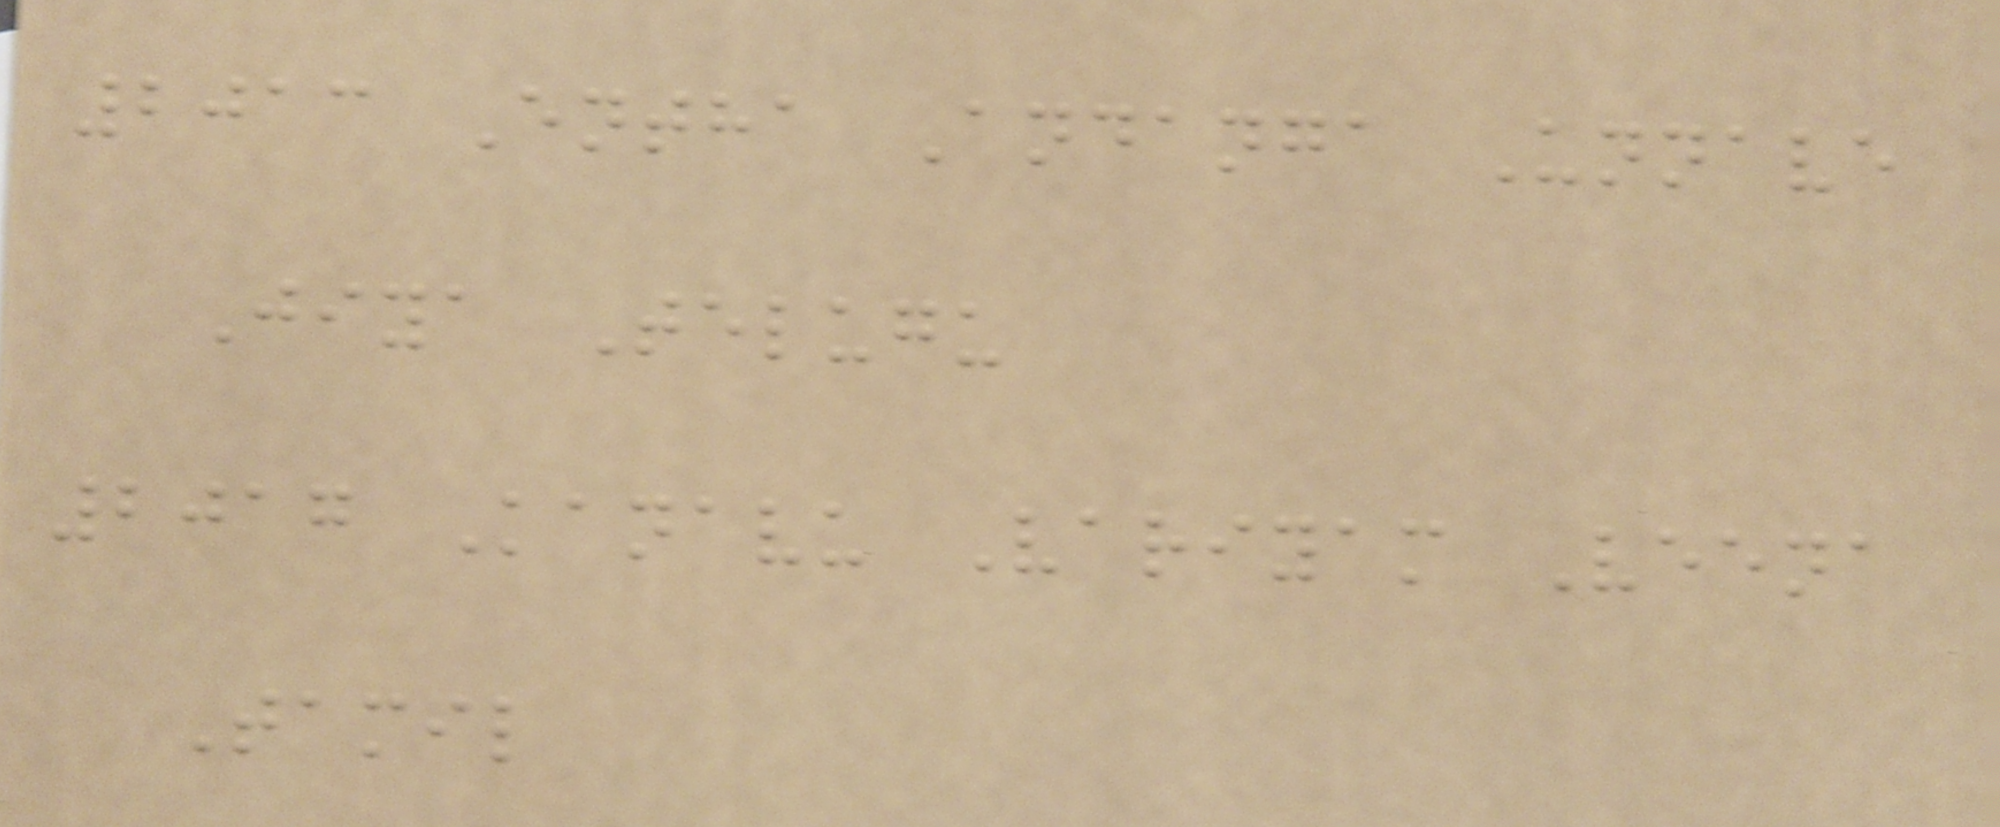2013 Entha Andanga Unnave
Jiya Telugu
2017 Kanavu Variyam Veena
Tamil
